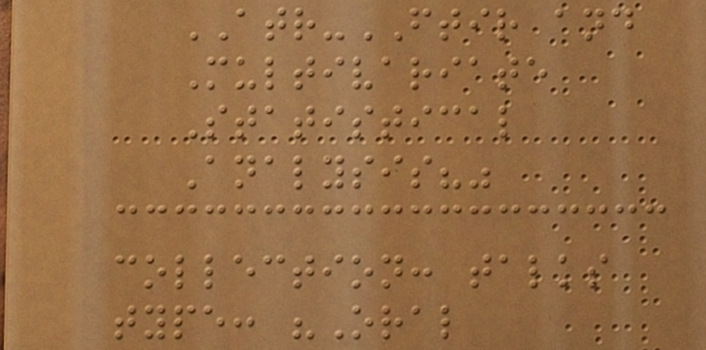ATR-FTIR and
Multivariate
Statistical
Analysis?"
collection: talks
type: "Oral
